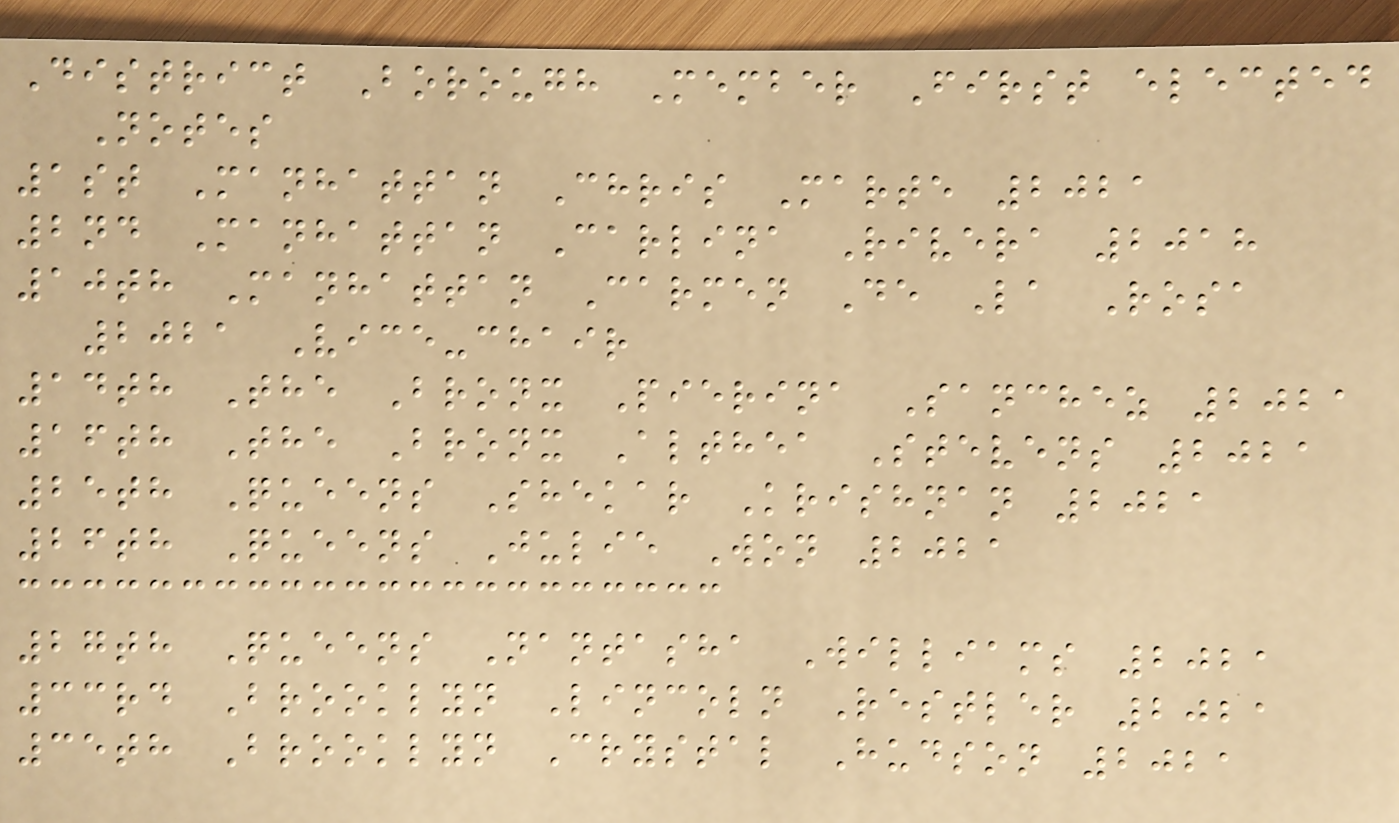District Borough Member First elected
Notes
1st Manhattan Chris Marte 2021
2nd Manhattan Carlina Rivera 2018
10th Manhattan Carmen De La Rosa
2021 Vice-chair
14th The Bronx Pierina Sanchez 2021
16th The Bronx Althea Stevens 2021
25th Queens Shekar Krishnan 2021
26th Queens Julie Won 2021
27th Queens Nantasha Williams 2021
33rd Brooklyn Lincoln Restler 2021
35th Brooklyn Crystal Hudson 2021
